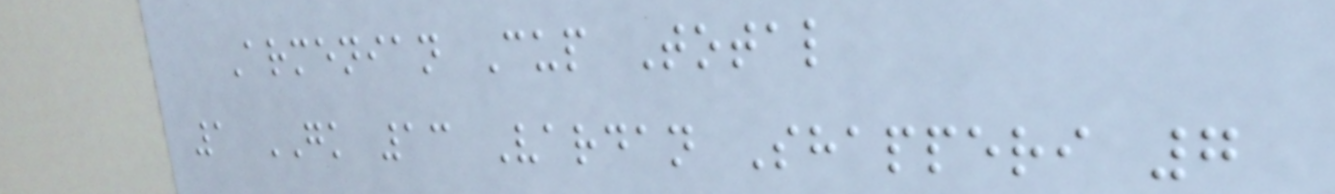Armenian Cup Total
1 GK 13 Vardan Shapperi 7
